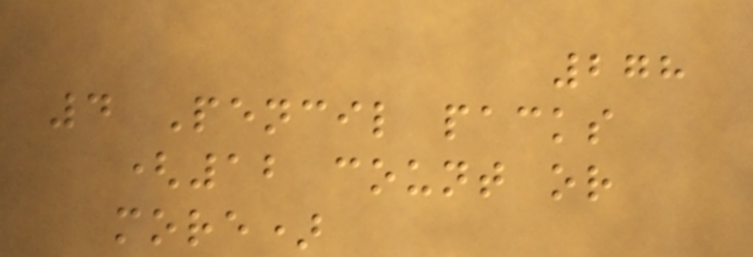278
4 Pencil packs
(12 count or
more)
